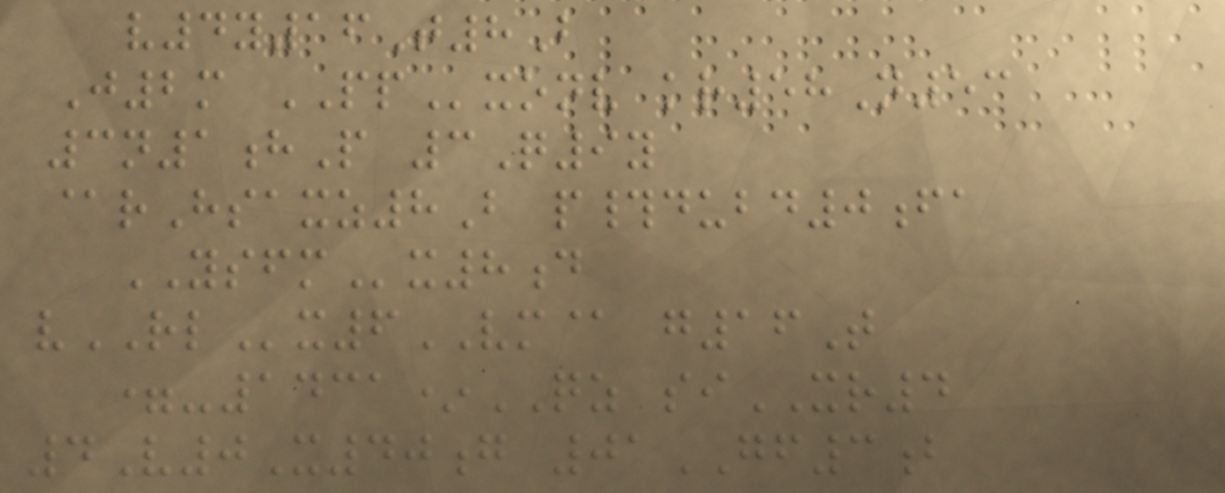v4y16T8B
J2m PPxonv kr58N53
3n1hP 3Q9y
@rHsaxz8B p#dubd0fa
YSFMx8d
vRLx6VM@ g16T
=-1431*QZ siXR4
4V0X40g 01GF3b
